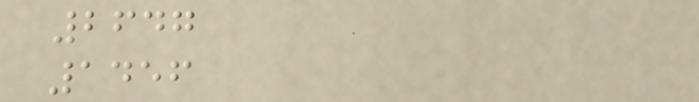2647
1456
